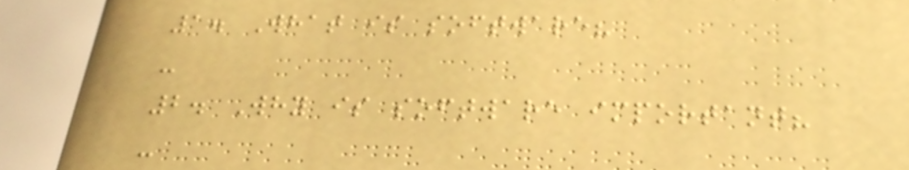1. What is software?
-
2. Why is software important?
-
